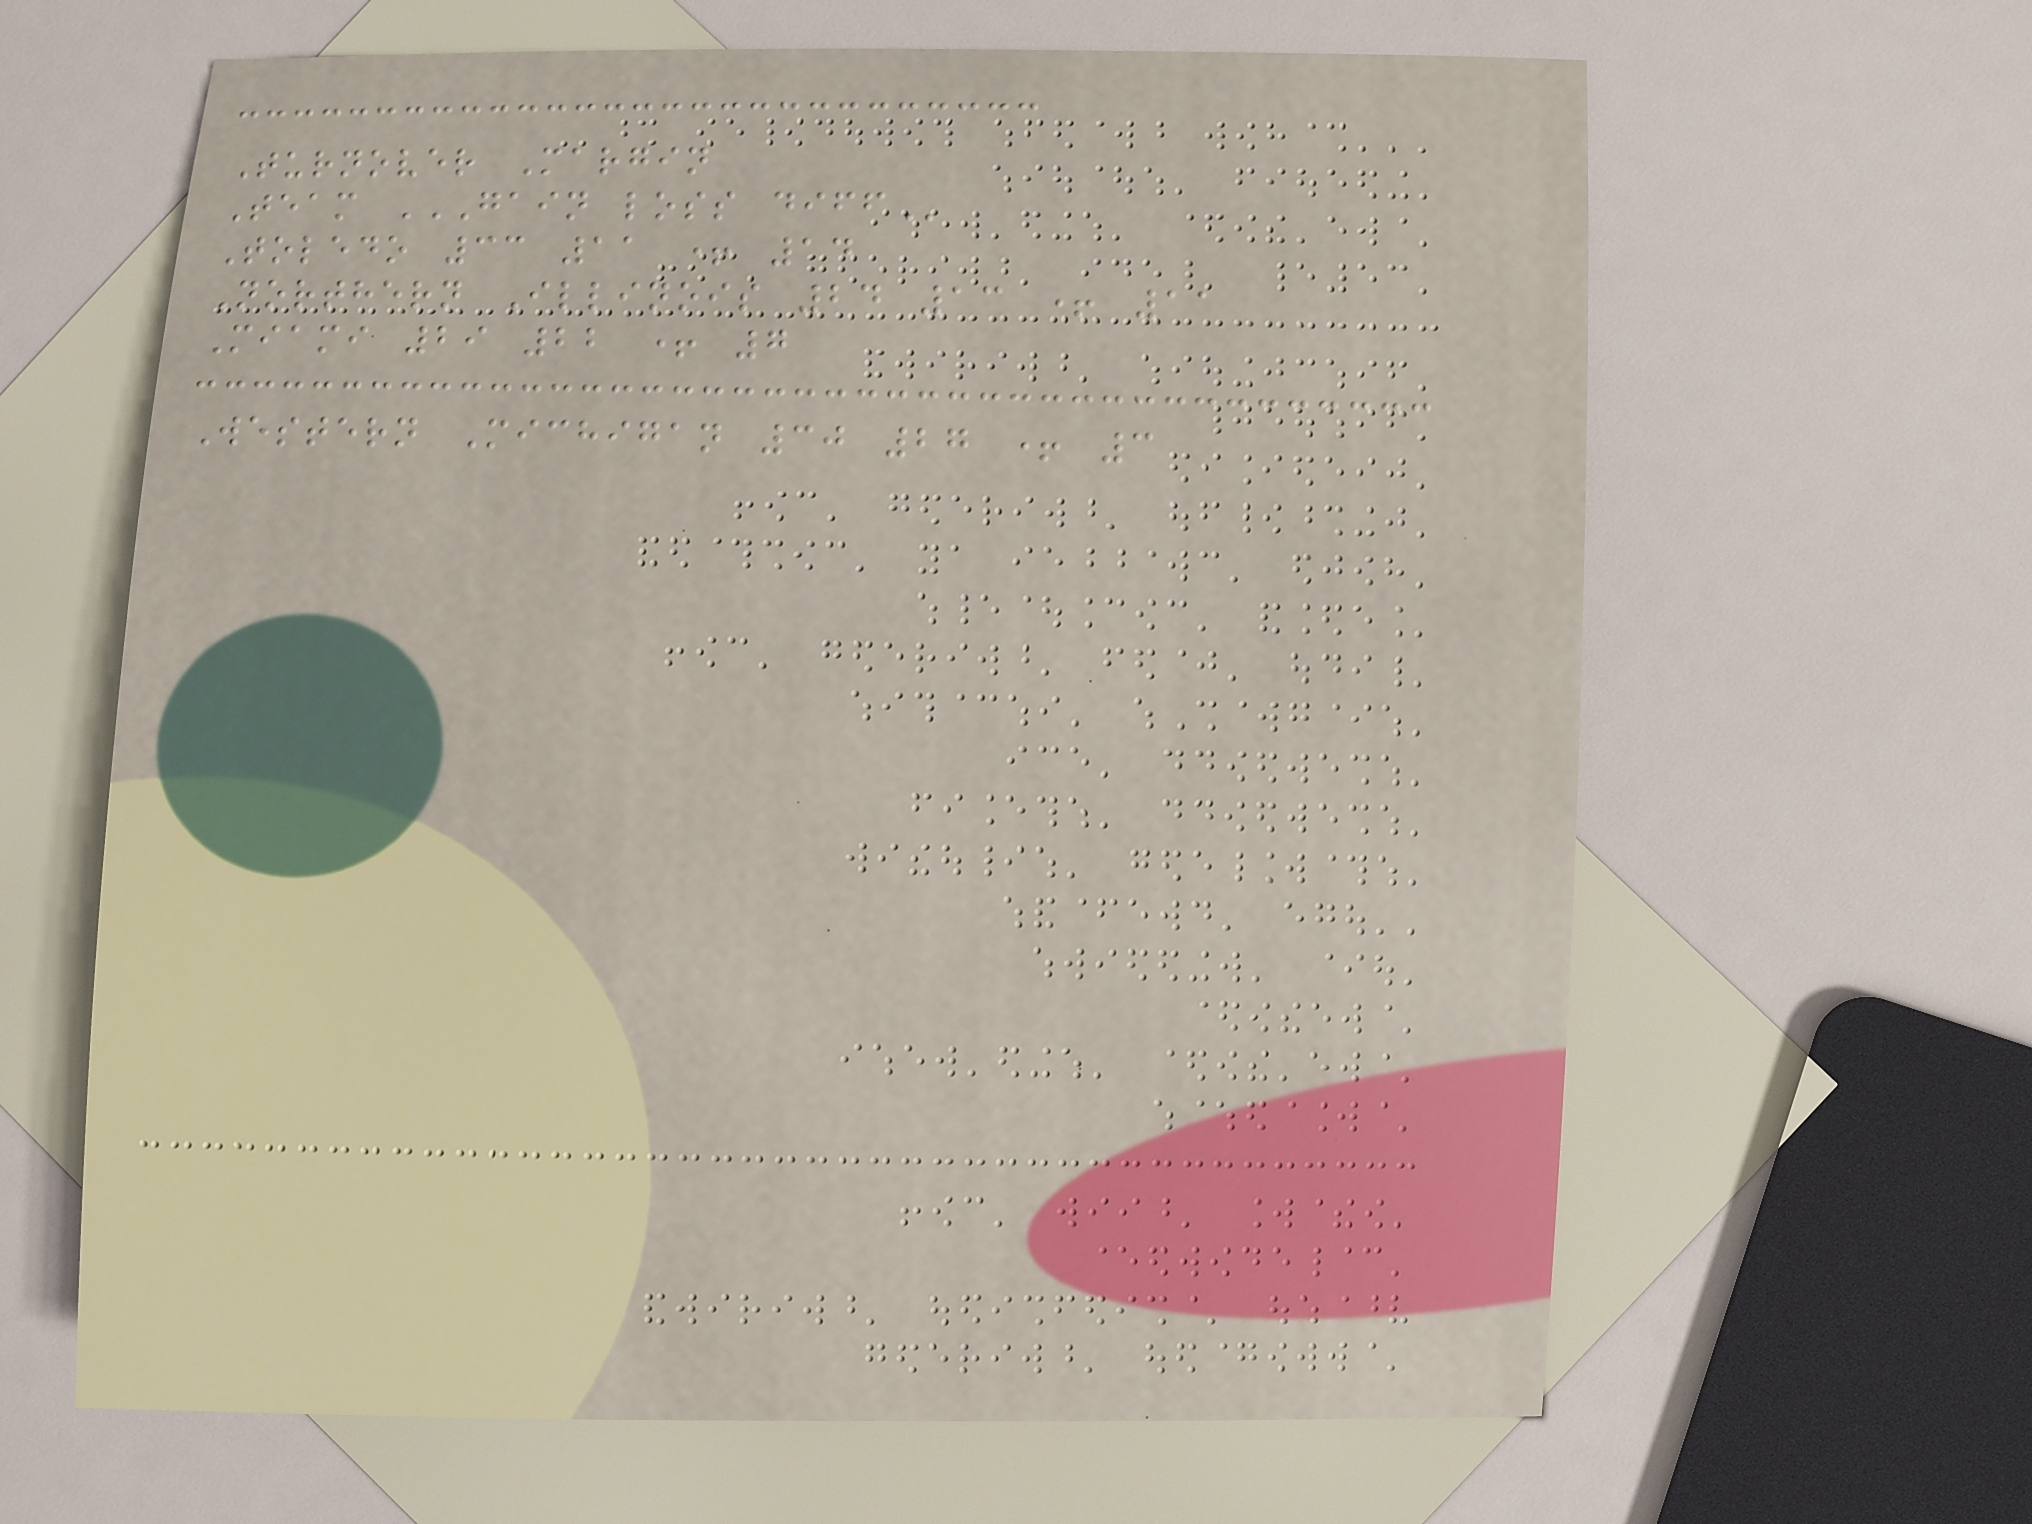Turnover Margin
Team GAIN LOSS DIFF
Toledo 33 11 + 14
Northern Illinois 24 13 + 11
Miami 29 22 + 7
Western Michigan 30 27 + 3
